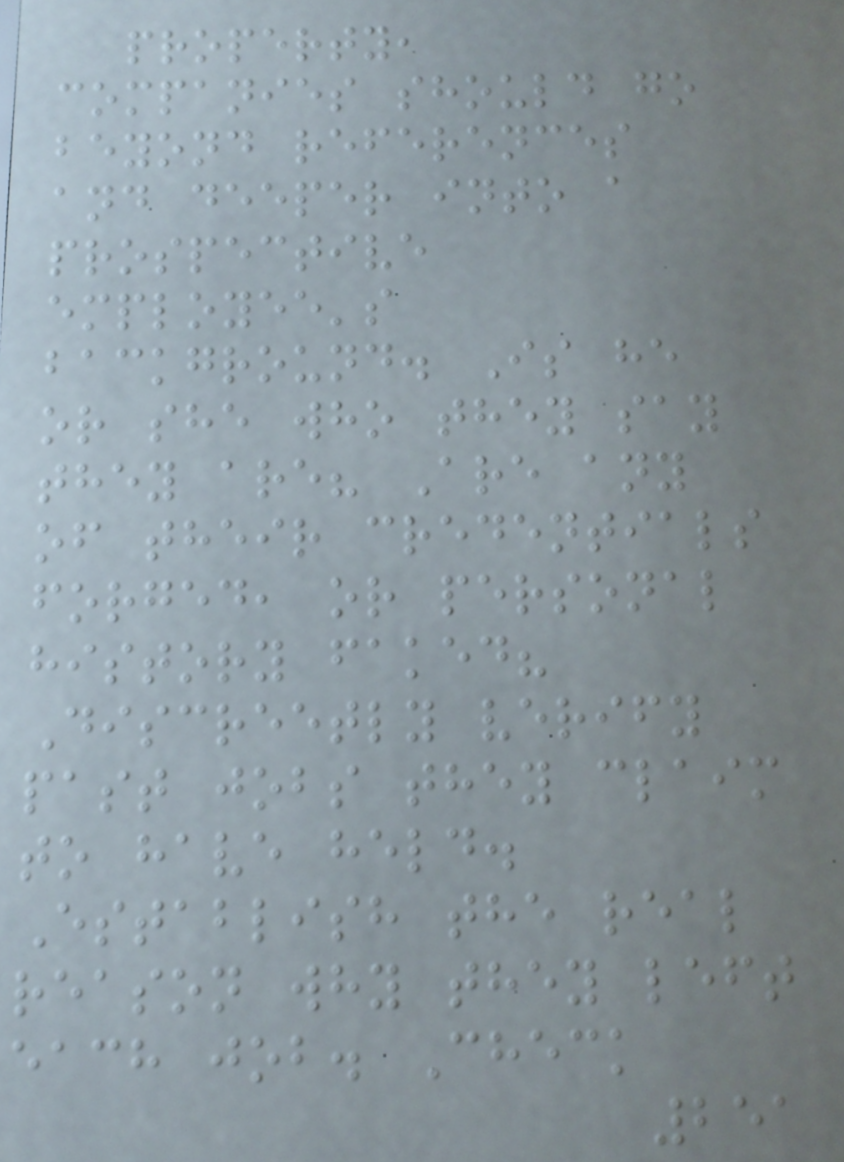property,
companies should go
beyond references
and deeper into a
prospective
employee's
background. Is he
or she who they say
they are? Are any
of their credentials
forged, or personal
history faked?
Discreetly verify
past jobs they claim
to have held.
Establish the real
reason why they left
each job. Check
251
